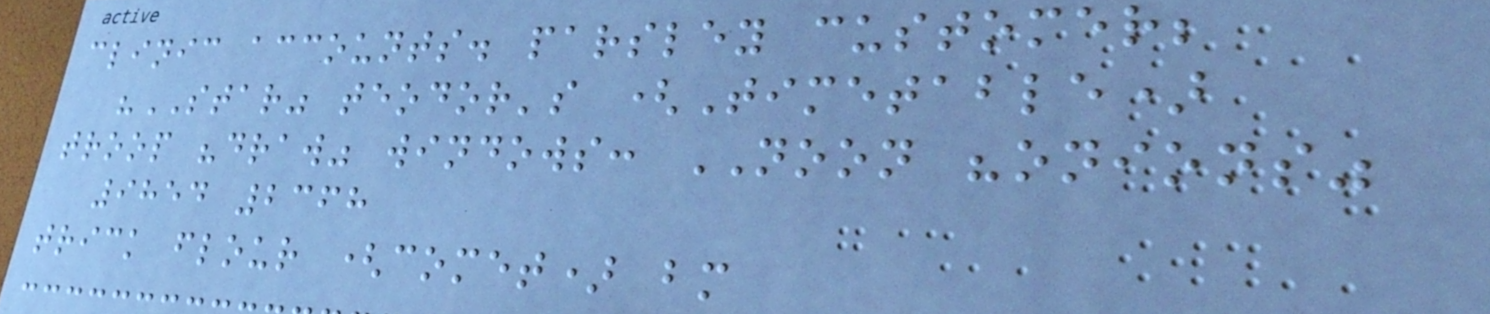clinic accounts. parsley customer;
"STAR" teodor's (Timetable)
troop "draw" windows: NOON "onions"
9854 2368
trick flour (comet) bm
